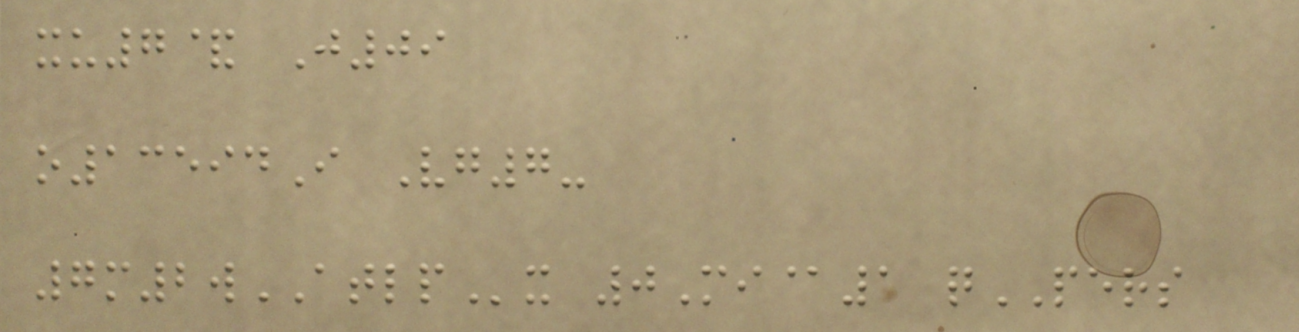xu7& J09
o13594I Vg7-
7m2wATLPx 0Mi@1 qPERS
